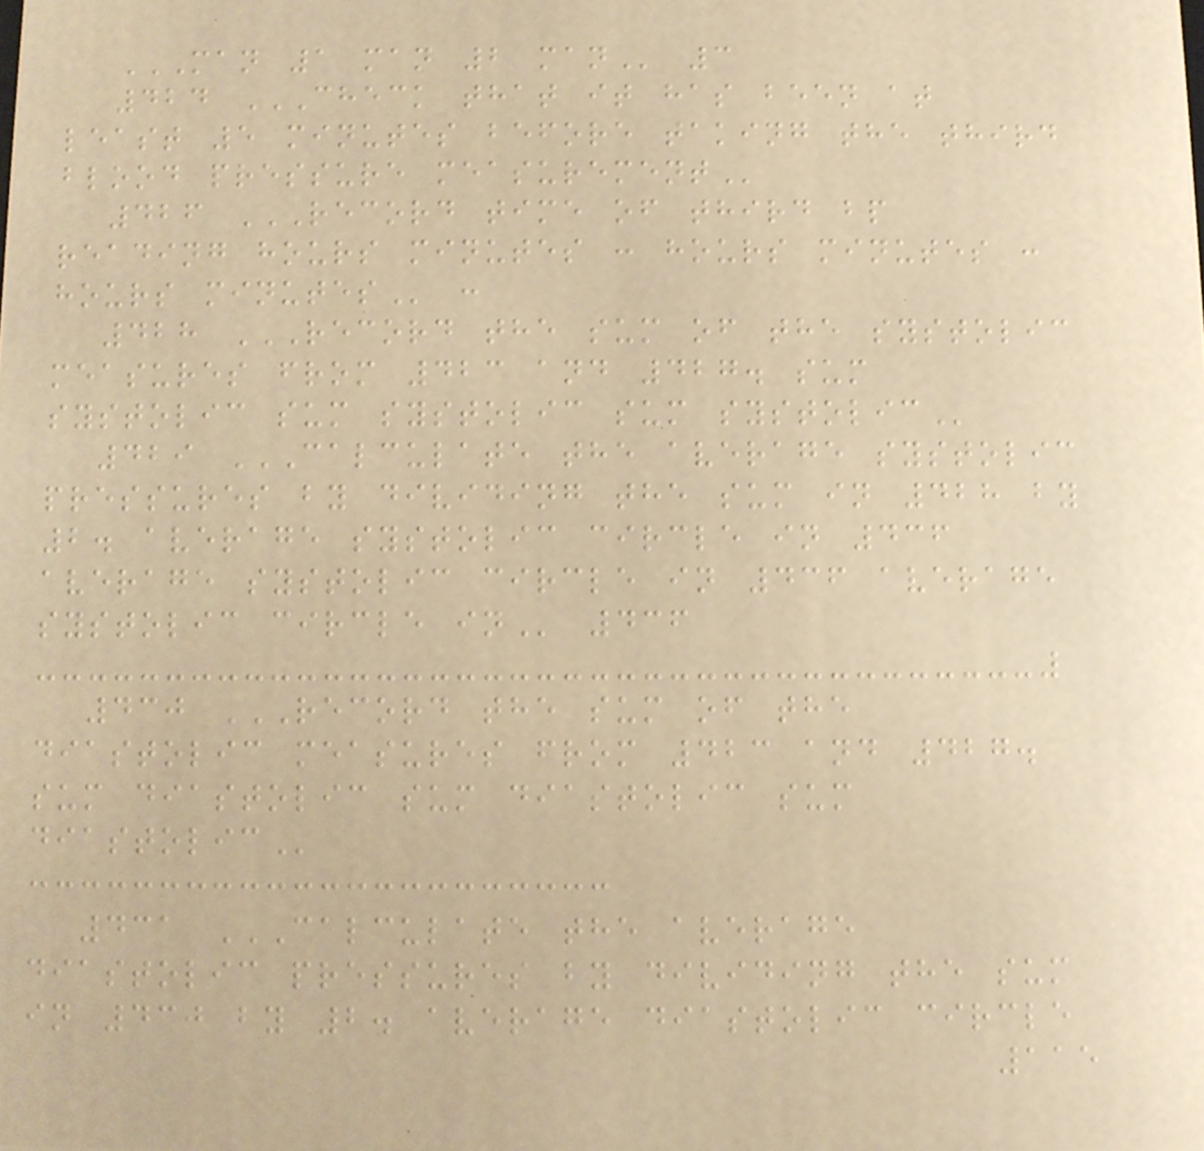MAN 1 MAN 2 MAN 3
424 CHECK THAT IT HAS BEEN AT
LEAST 5 MINUTES BEFORE TAKING THE THIRD
BLOOD PRESSURE MEASUREMENT
426 RECORD TIME OF THIRD BP
READING HOURS MINUTES : HOURS MINUTES :
HOURS MINUTES :
428 RECORD THE SUM OF THE SYSTOLIC
MEASURES FROM 423 AND 427. SUM
SYSTOLIC SUM SYSTOLIC SUM SYSTOLIC
429 CALCULATE THE AVERAGE SYSTOLIC
PRESSURES BY DIVIDING THE SUM IN 428 BY
2. AVERAGE SYSTOLIC CIRCLE IN 436
AVERAGE SYSTOLIC CIRCLE IN 436 AVERAGE
SYSTOLIC CIRCLE IN 436
430 RECORD THE SUM OF THE
DIASTOLIC MEASURES FROM 423 AND 427.
SUM DIASTOLIC SUM DIASTOLIC SUM
DIASTOLIC
431 CALCULATE THE AVERAGE
DIASTOLIC PRESSURES BY DIVIDING THE SUM
IN 430 BY 2. AVERAGE DIASTOLIC CIRCLE
115
